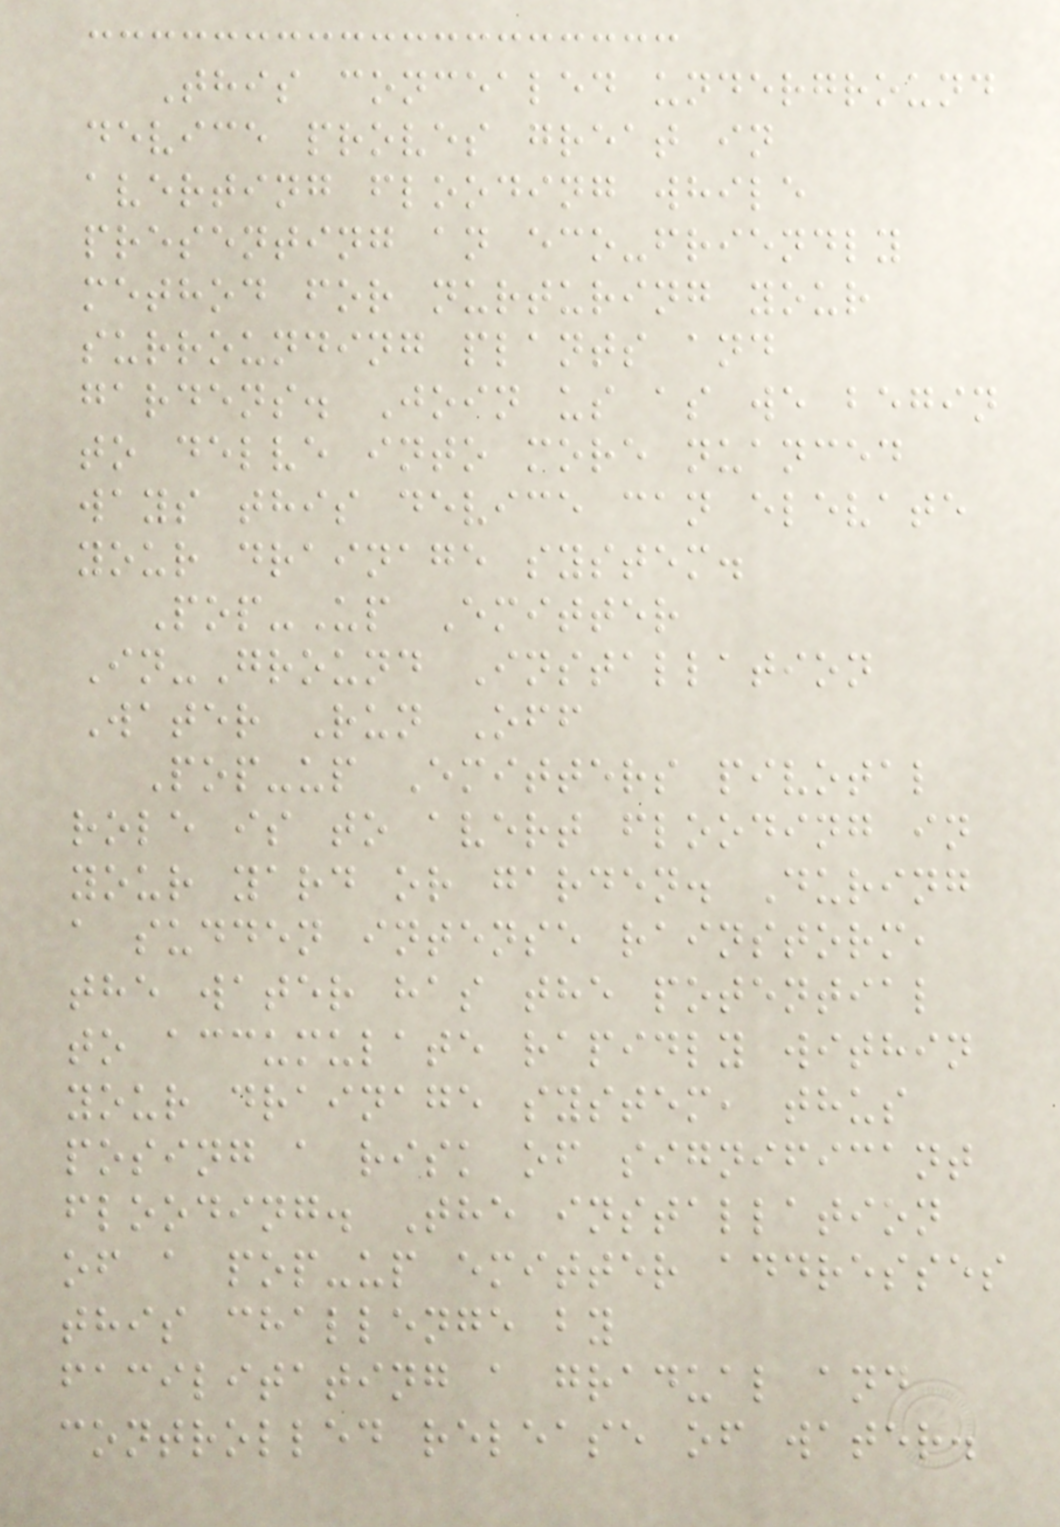This concealed underground
device proves great in
averting flooding while
presenting an eco-friendly
method for nurturing your
surrounding plants and
gardens. Join us as we begin
to delve into more nuanced
ways this device can elevate
your drainage system.
Pop-Up Emitter
In-Ground Installation
Water Run Off
Pop-up Emitters pivotal
role is to avert flooding in
your yard or garden. During
a sudden intense rainstorm,
the water has the potential
to accumulate rapidly within
your drainage system, thus
posing a risk of significant
flooding. The installation
of a pop-up emitter addresses
this challenge by
facilitating a gradual and
controlled release of water.
